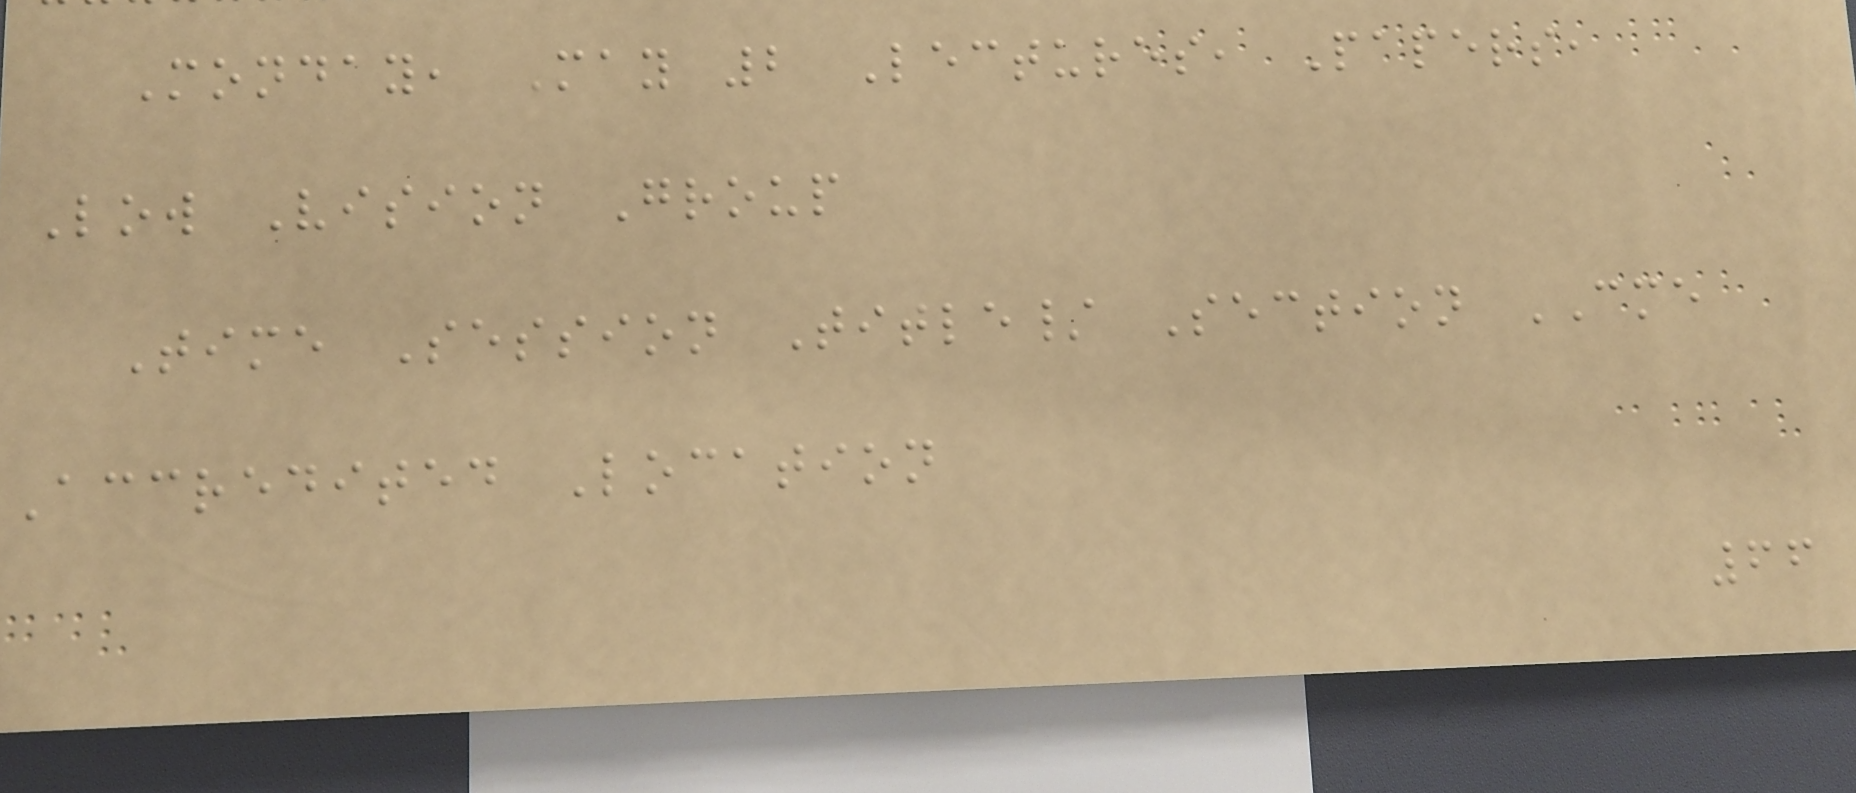Monday, May 2 Lectures, Papers,
Low Vision Group
Time Session Title/ Section CME
Accredited Location
66
